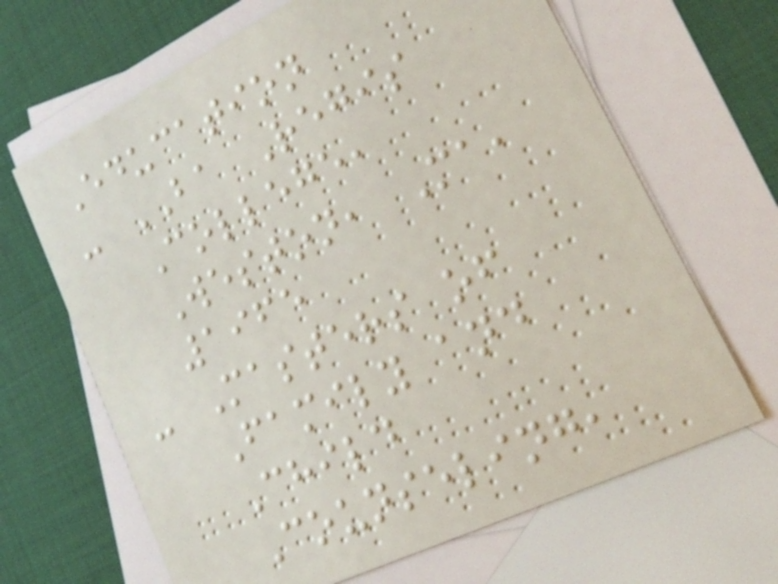Education
- BA Regis
College,
Weston, Ma,
1965
- Masters of
Family and
Child
Counseling,
